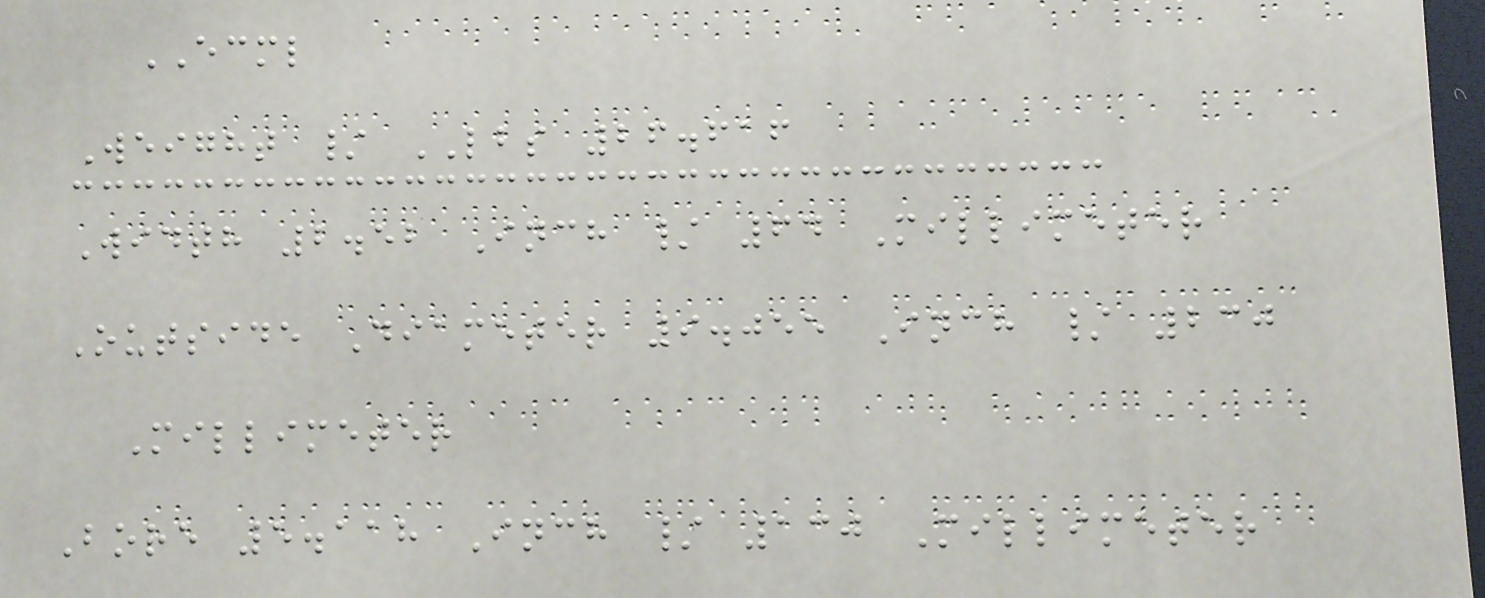ECML
Weight / LBS 26.616
Width 2.52 Inch / 64 Millimeter
Outside Diameter 9.055 Inch / 230
Millimeter
Bore 5.118 Inch / 130 Millimeter
